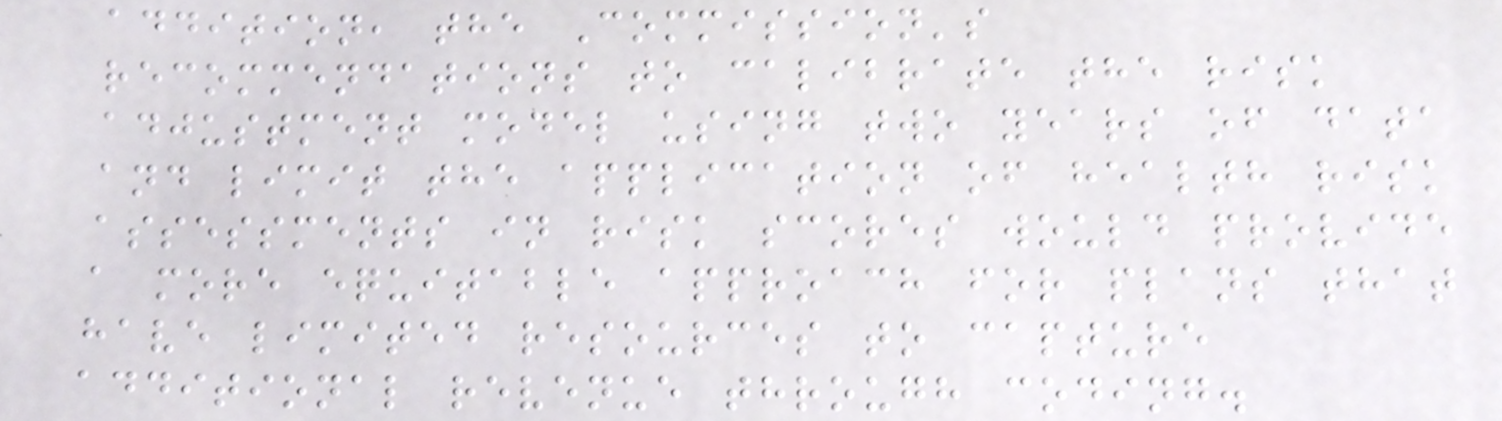addition, the Commission's
recommendations to calibrate the risk
adjustment model using two years of data
and limit the application of health risk
assessments in risk scores would provide
a more equitable approach for plans that
have limited resources to capture
additional revenue through coding.
